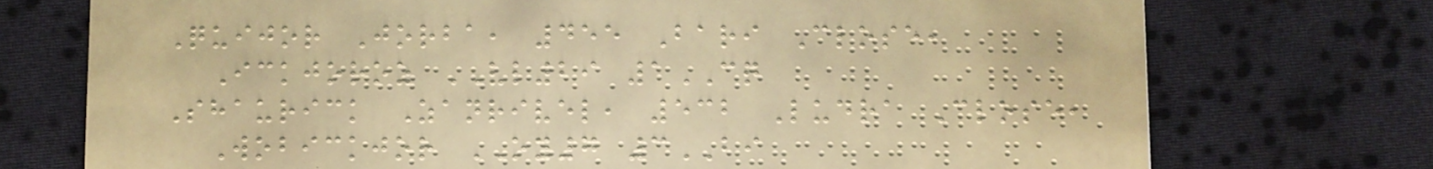Quijor Jorba, 455 Bari Close,
Ickjoroz VL29 1CQ
Shaurick Zanrivel, 532 Ludra Close,
Wobickjor OY7 3BI
